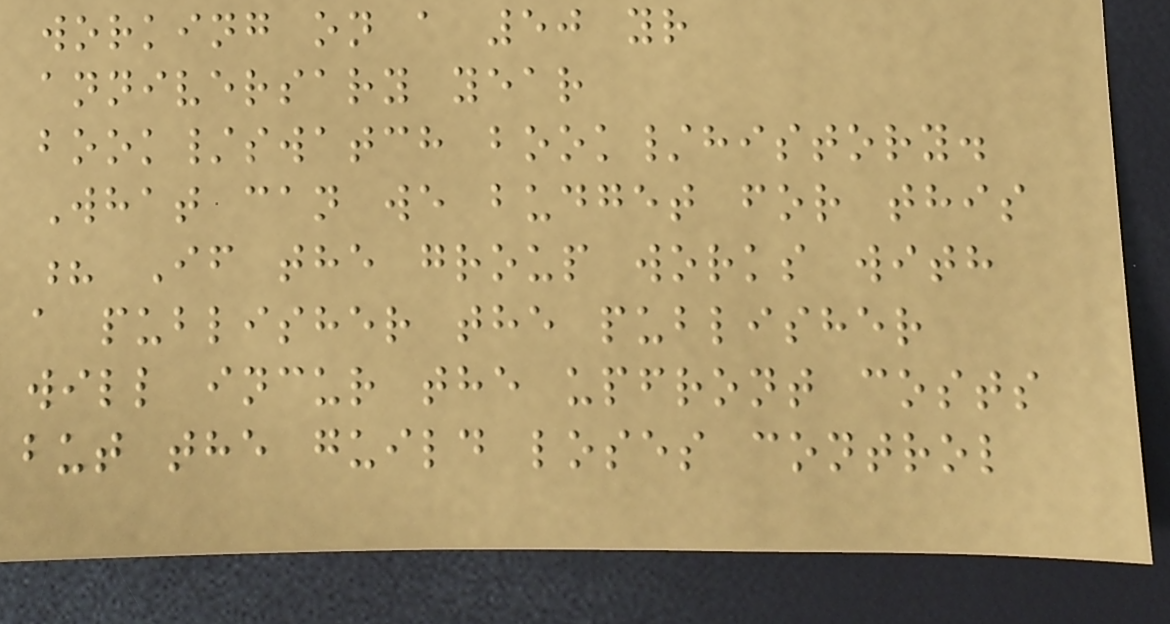working on a 50 yr
anniversary year
book/swatch book/history.
What can we budget for this
? If the group works with
a publisher the publisher
will incur the upfront costs
but the guild loses control
